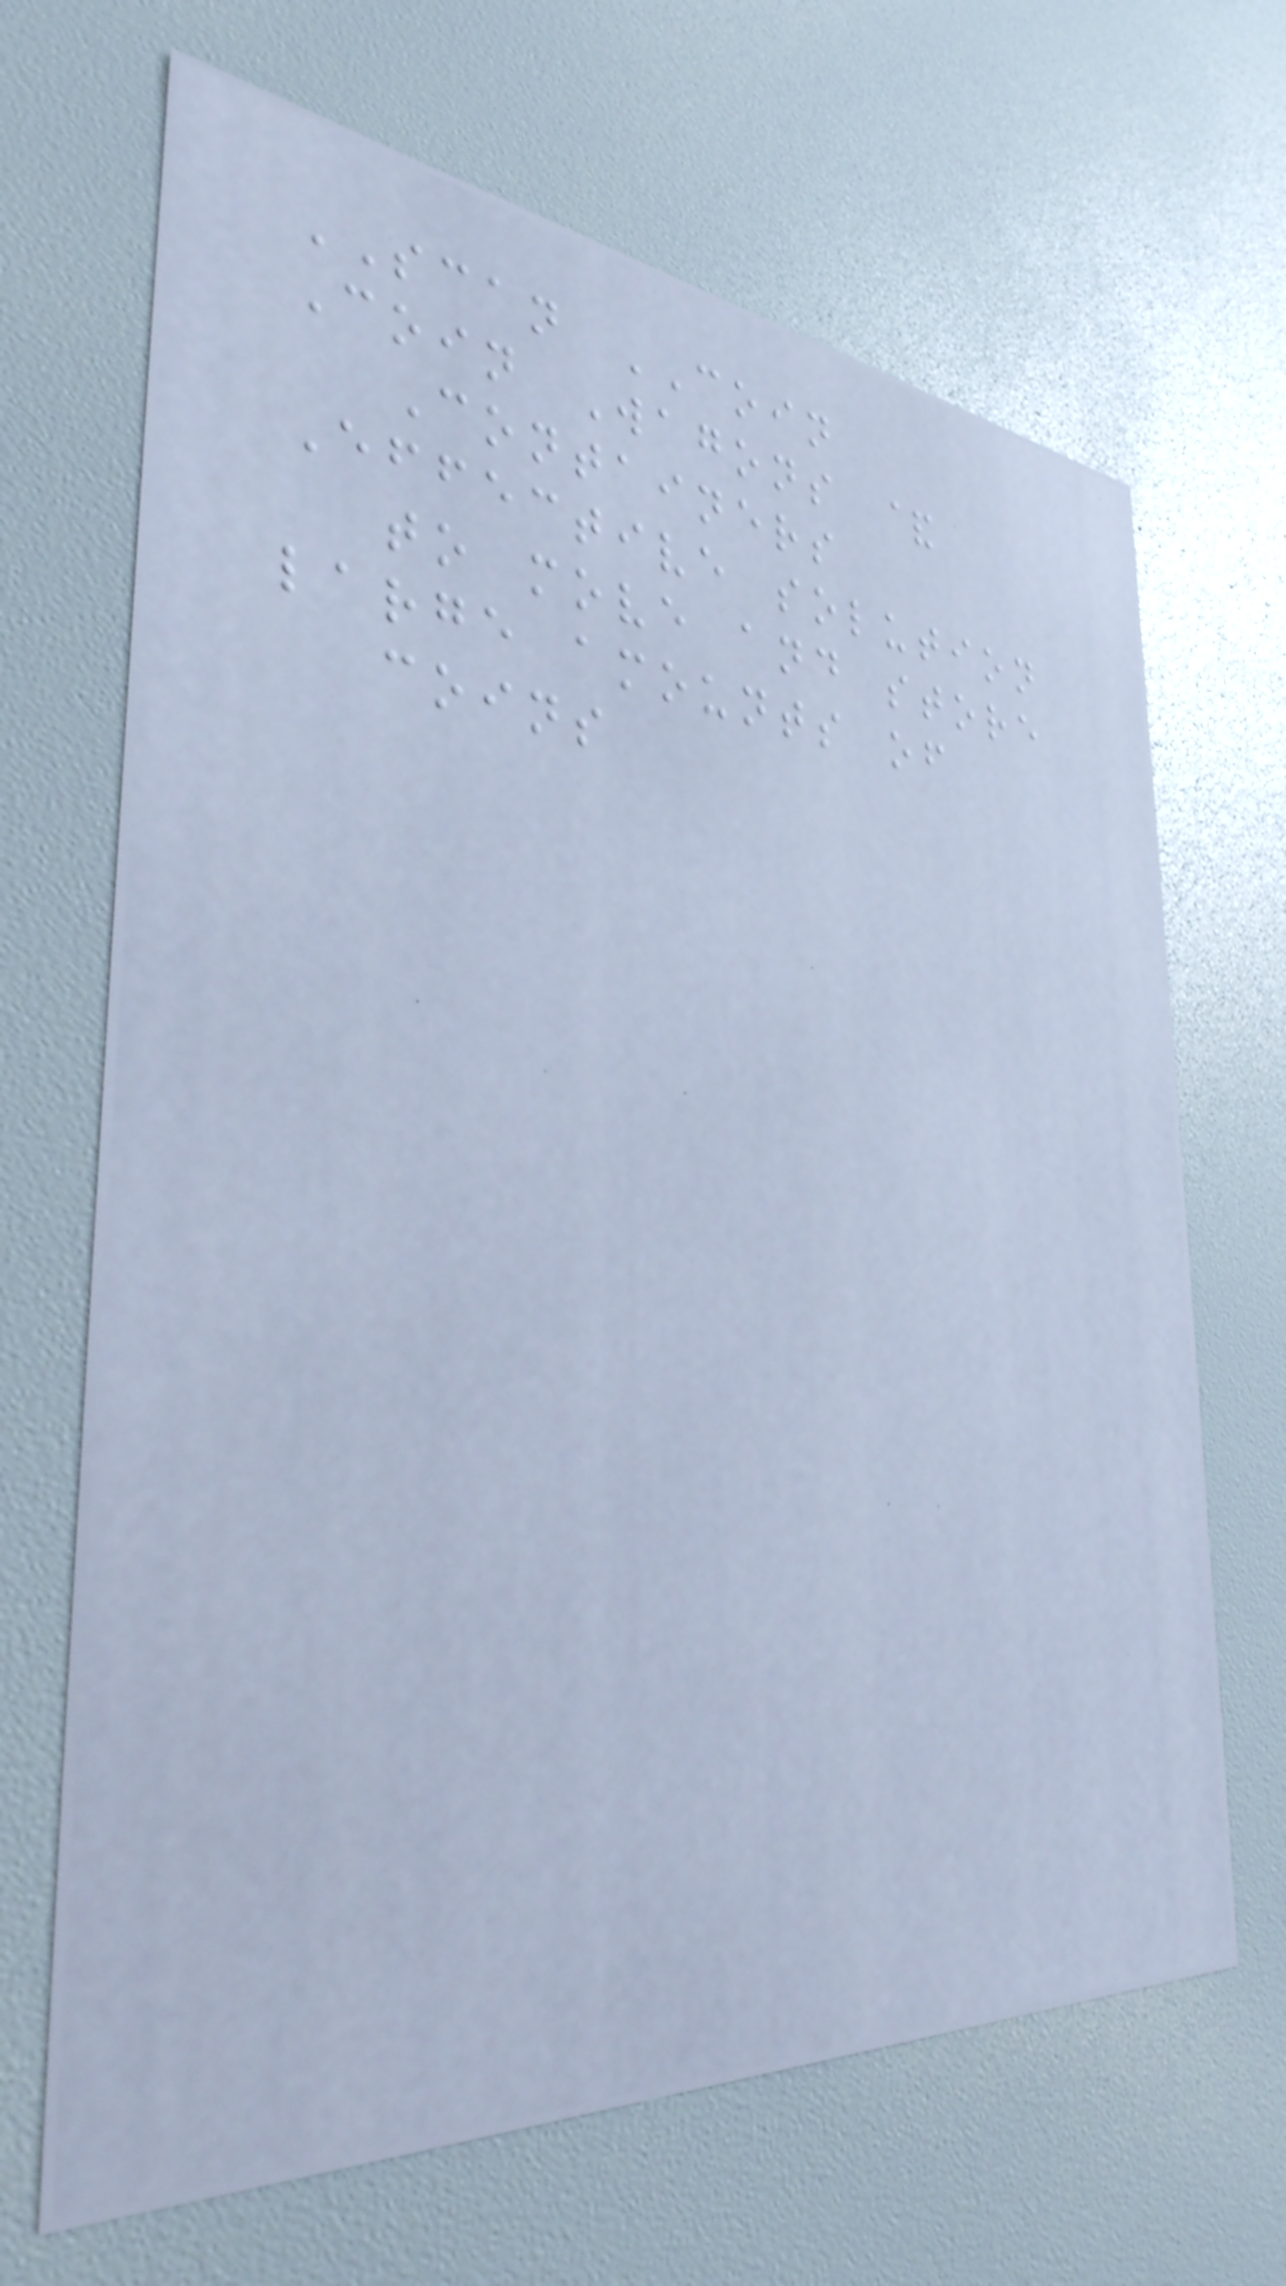SCAN COIN
Coin Wagons &
Containers
Effective solution
to move and store
large amounts of
coins
